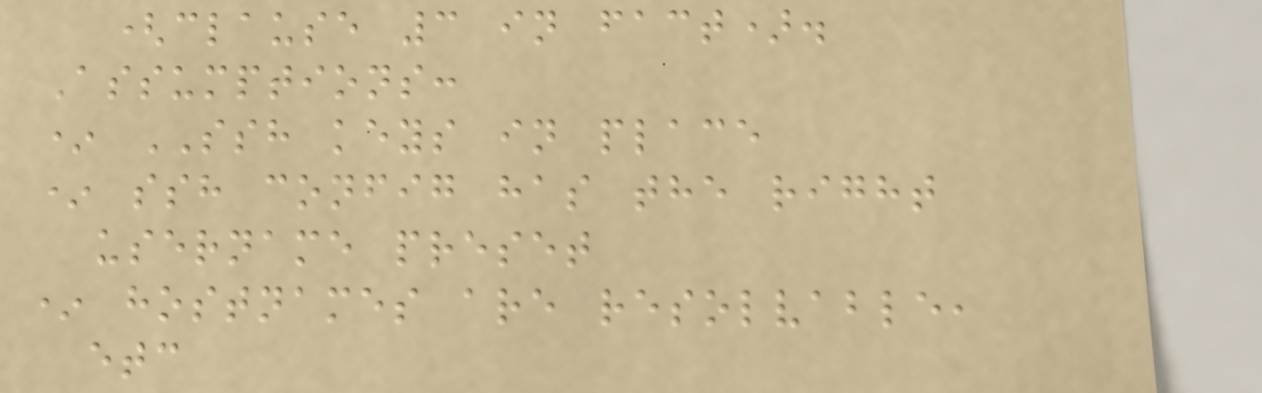(clause 3 in fact).
Assumptions:
* SSH keys in place
* ssh config has the right
username preset
* hostnames are resolvable,
etc
